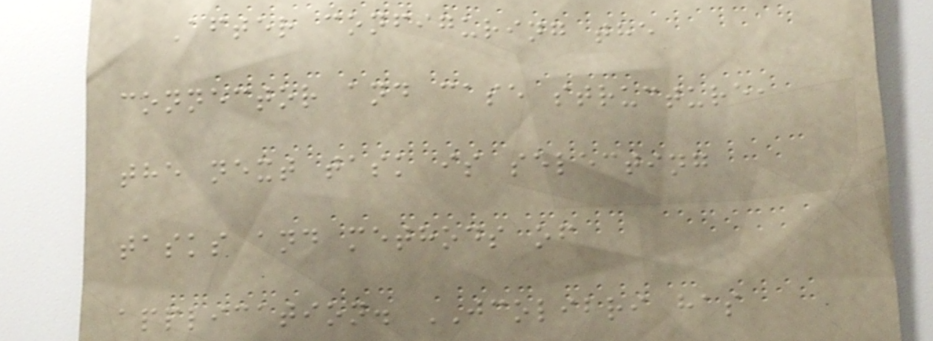After configuring the
connector and case structure,
the next task is selecting
tasks and methods of
application. JCOLIBRI has
